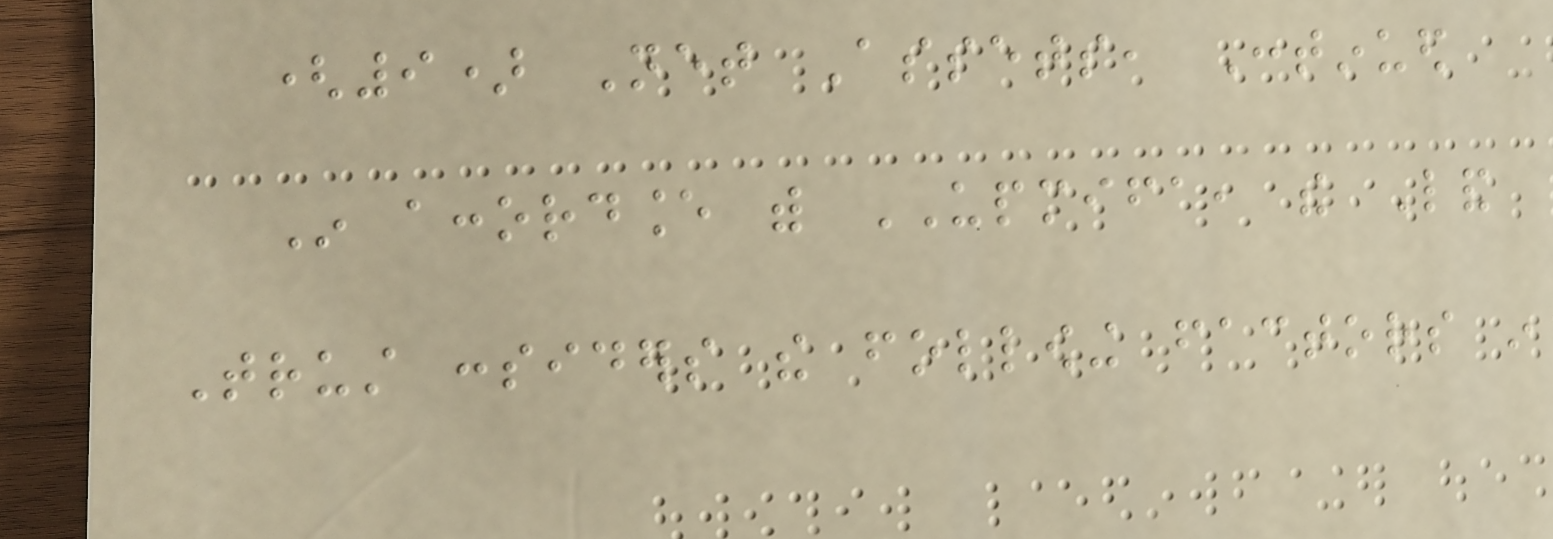(9) Net Assets, Continued
In accordance with UPMIFA, the Land
Trust considers the following factors in
